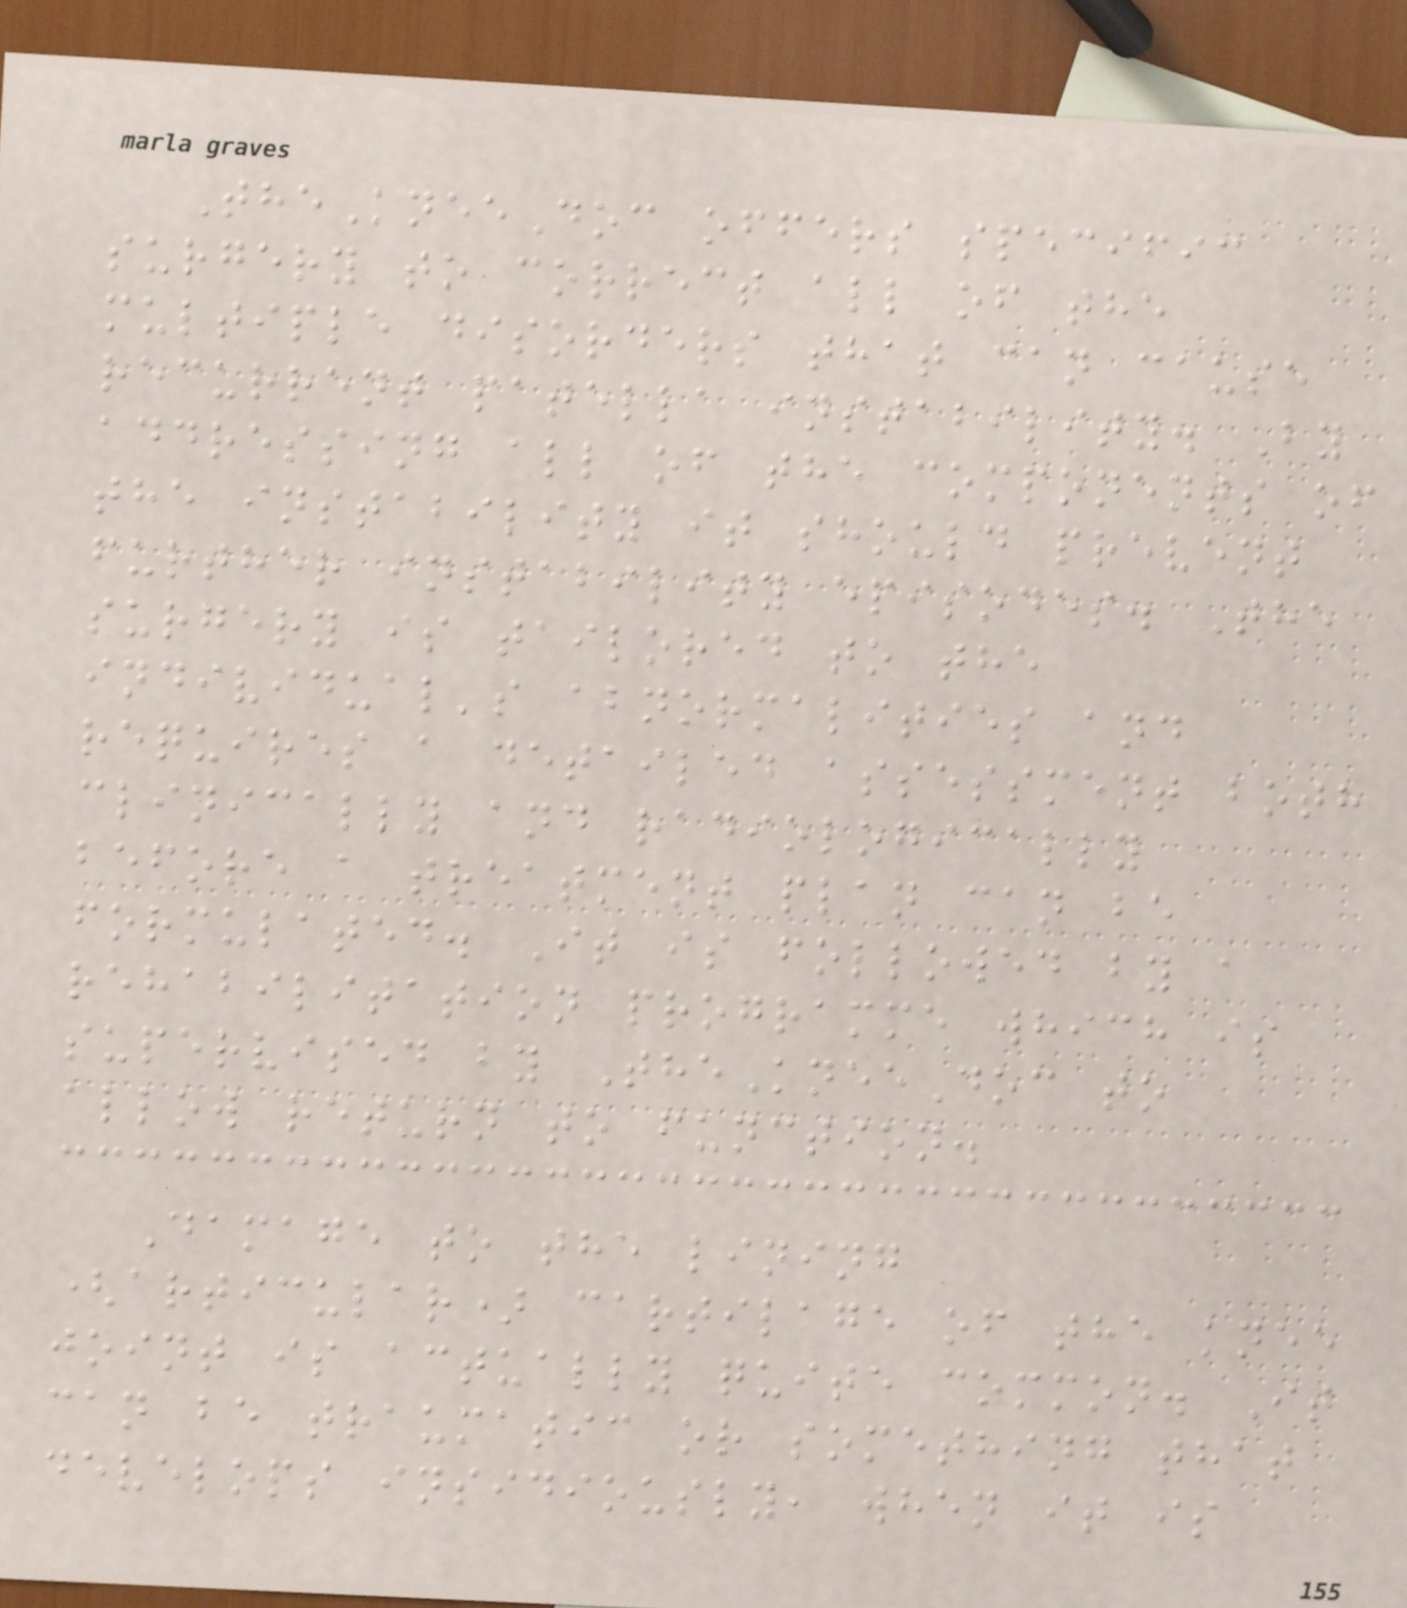TheKneeDoc offers specific
surgery to correct all of the
multiple disorders that can cause
recurrent patella instability. By
addressing all of the components of
the instability it should prevent
further instability episodes. The
surgery is tailored to the
individual's abnormalities and
requires a detailed assessment both
clinically and radiologically
before a treatment plan can be
formulated. It is followed by a
rehabilitation programme which is
supervised by TheKneeDoc to
allow return to function.
Damage to the lining
(articular) cartilage of the knee
joint is actually quite common. It
can be traumatic or something that
develops insidiously, when it is
